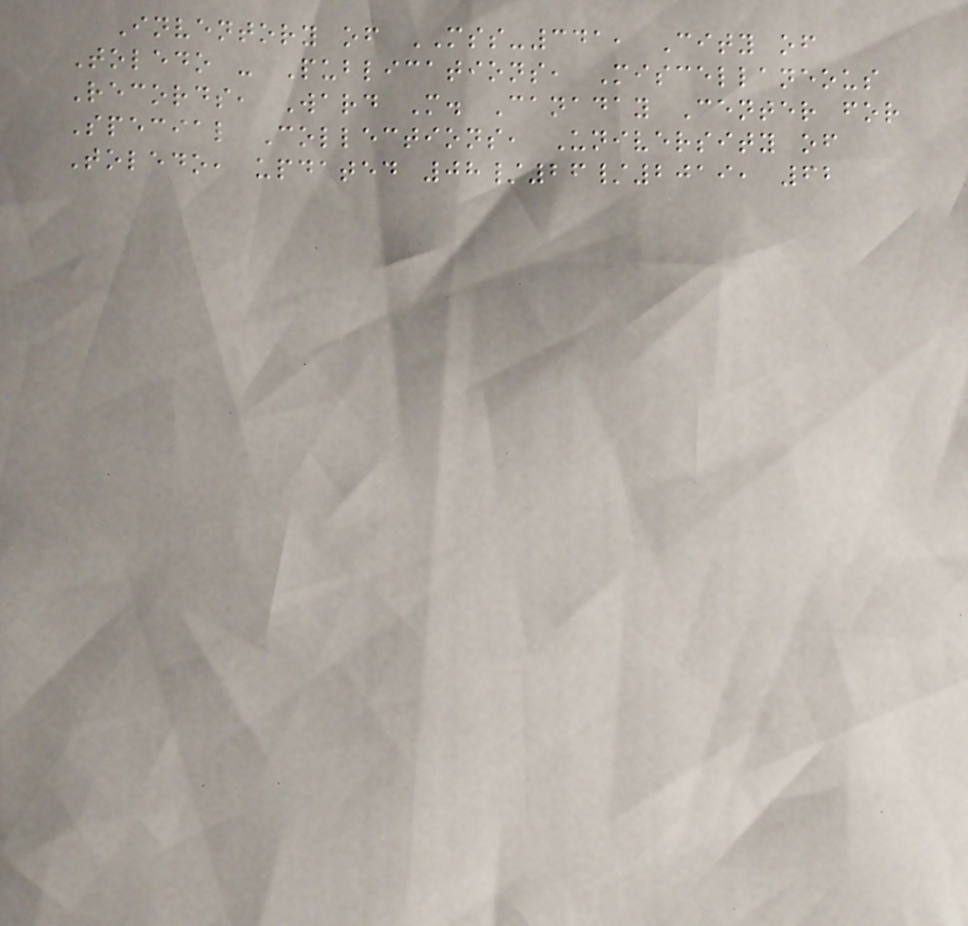Inventory of MSS-341, City of
Toledo - Publications, Miscellaneous
Records, Ward M. Canaday Center for
Special Collections, University of
Toledo, updated 08/26/2019, 62
